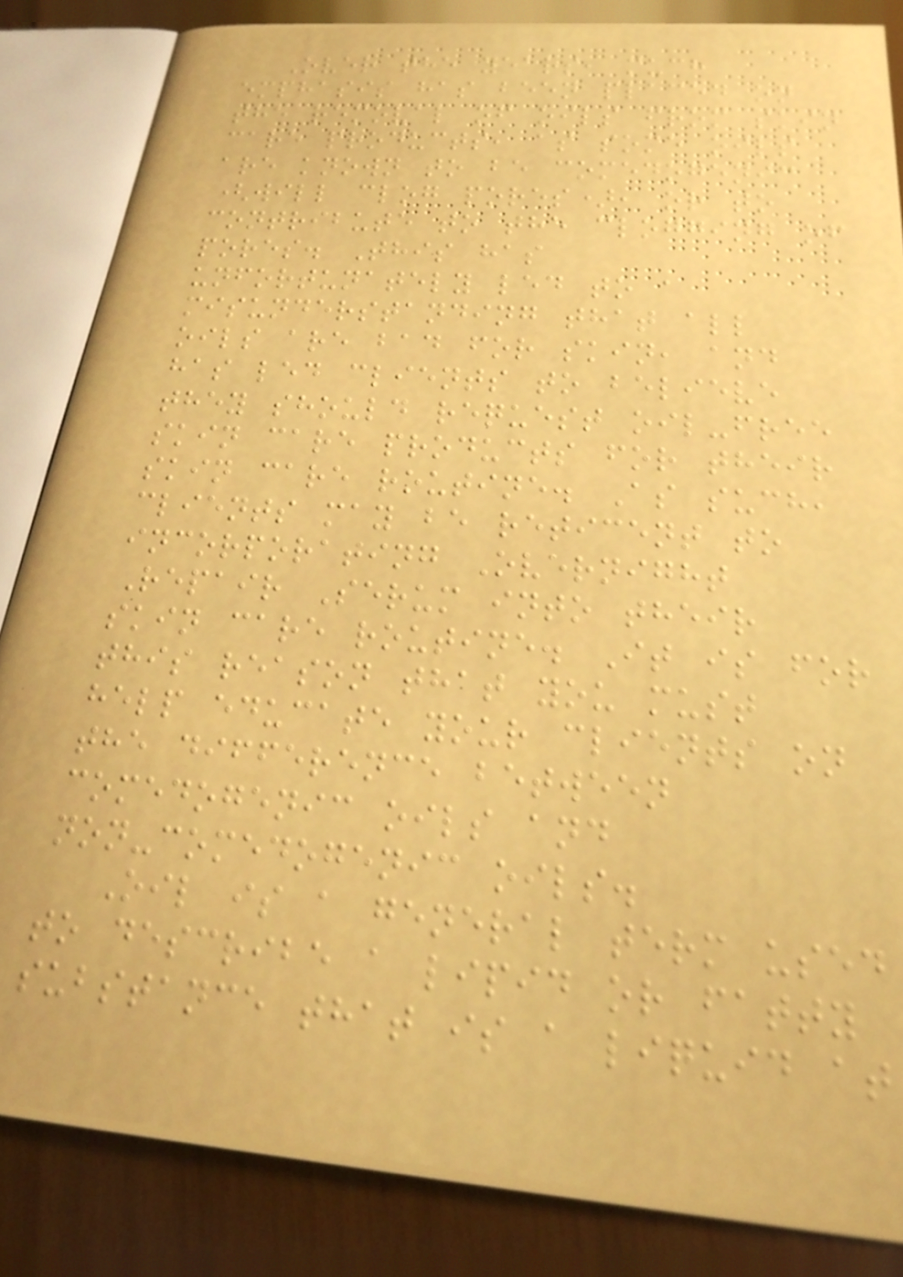Over the years, much
emphasis has been placed on
the removal of oils from skin
care products, as some oils
are known to be comedogenic
(will clog pores), or to
contribute to the clogging of
pores. This has
unfortunately led to a
misunderstanding that all
oils are bad for skin, and
has led clients to believe
they should request oil-free
skin care products for their
skin care routine. As such,
clients may be reticent to
incorporating Overnight
Repair Serum into their
skin care routine. It is for
this reason that you must
help educate your clients on
the difference between
comedogenic oils and
non-comedogenic oils.
Oil is a general term used
to describe a lipid or fatty
substance that is a liquid at
